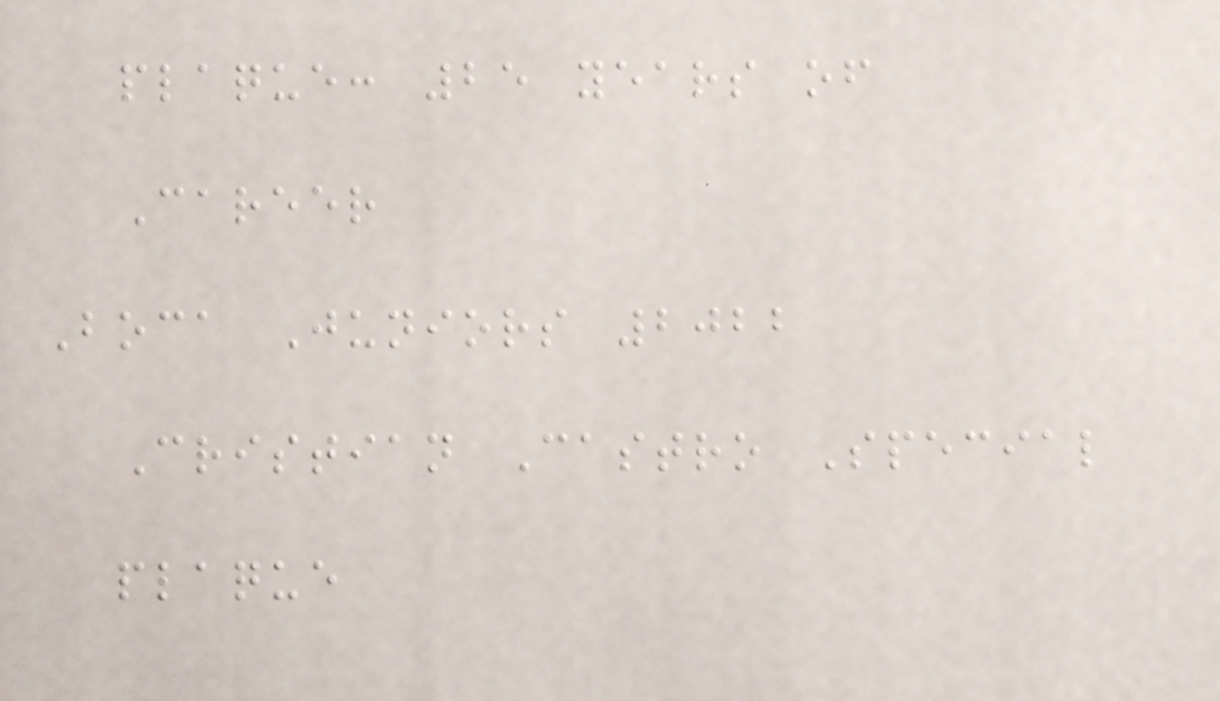plaque: 25 years of
Career
Boca Juniors 2022
Cristian Castro Special
plaque
